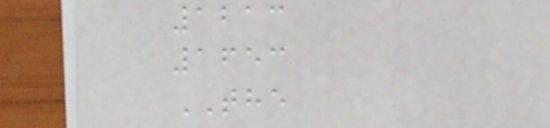1213
1653
THE
